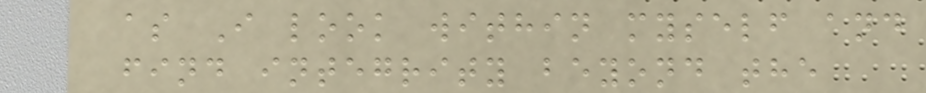as I look within myself and
find integrity beyond the
